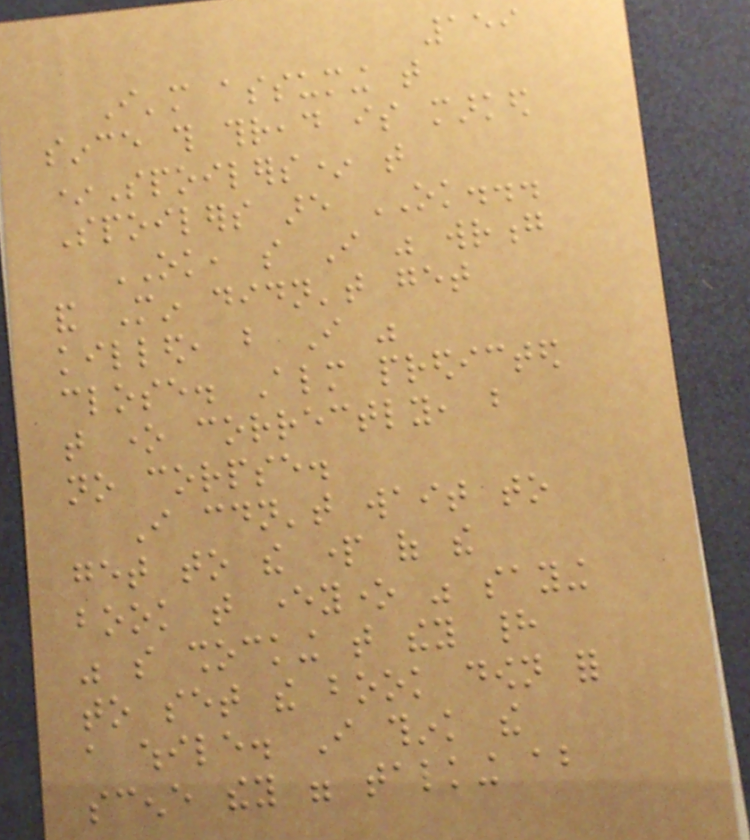159
I'm assuming that
since this thread is marked
*Spoilers* that
Spoilers are OK...
OK, so I was wrong
and Min didn't get
killed, but I was
close. Almost predicted
that one correctly, but
no corpse.
I couldn't wait to
get to the part of the
book that everyone was saying
was so shocking that they had
to set the book down for
a while. I think the
scene they were talking about
